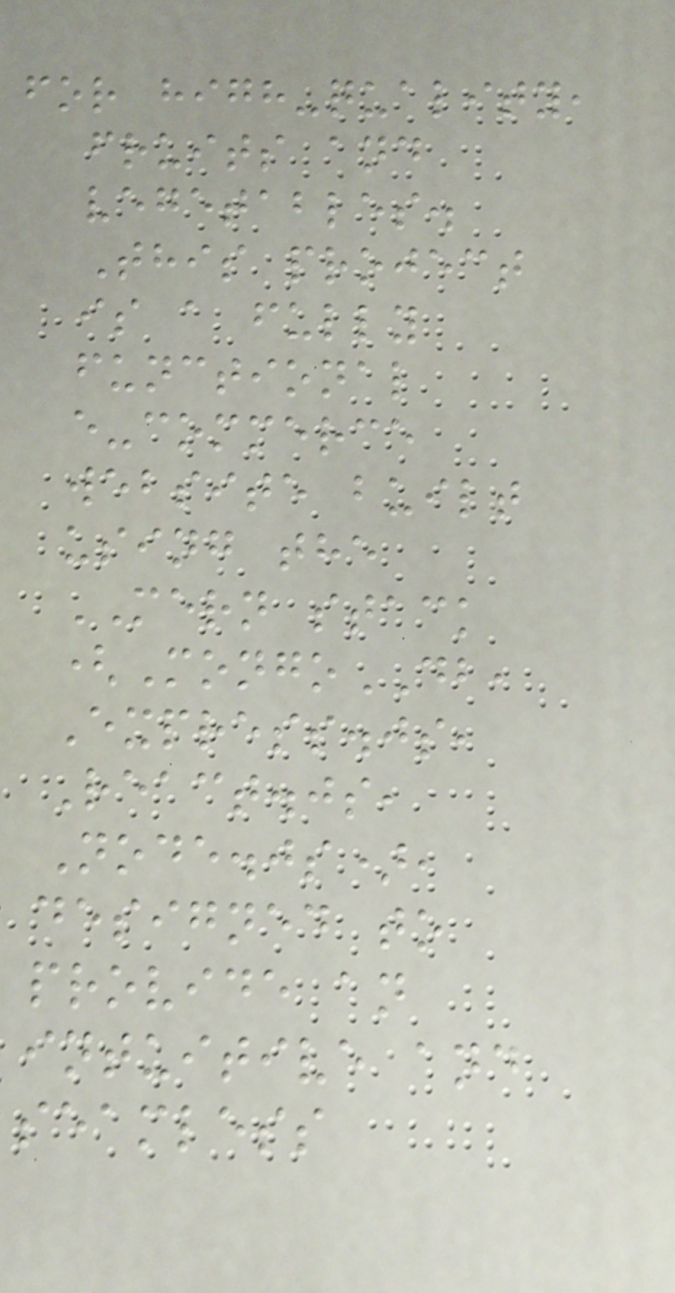for high-quality,
fruits and
vegetables.
This project
is a fully
functional
e-commerce
website built
using the
MERN stack
(MongoDB,
Express.js,
React.js,
Node.js),
designed to
provide an
intuitive and
seamless
